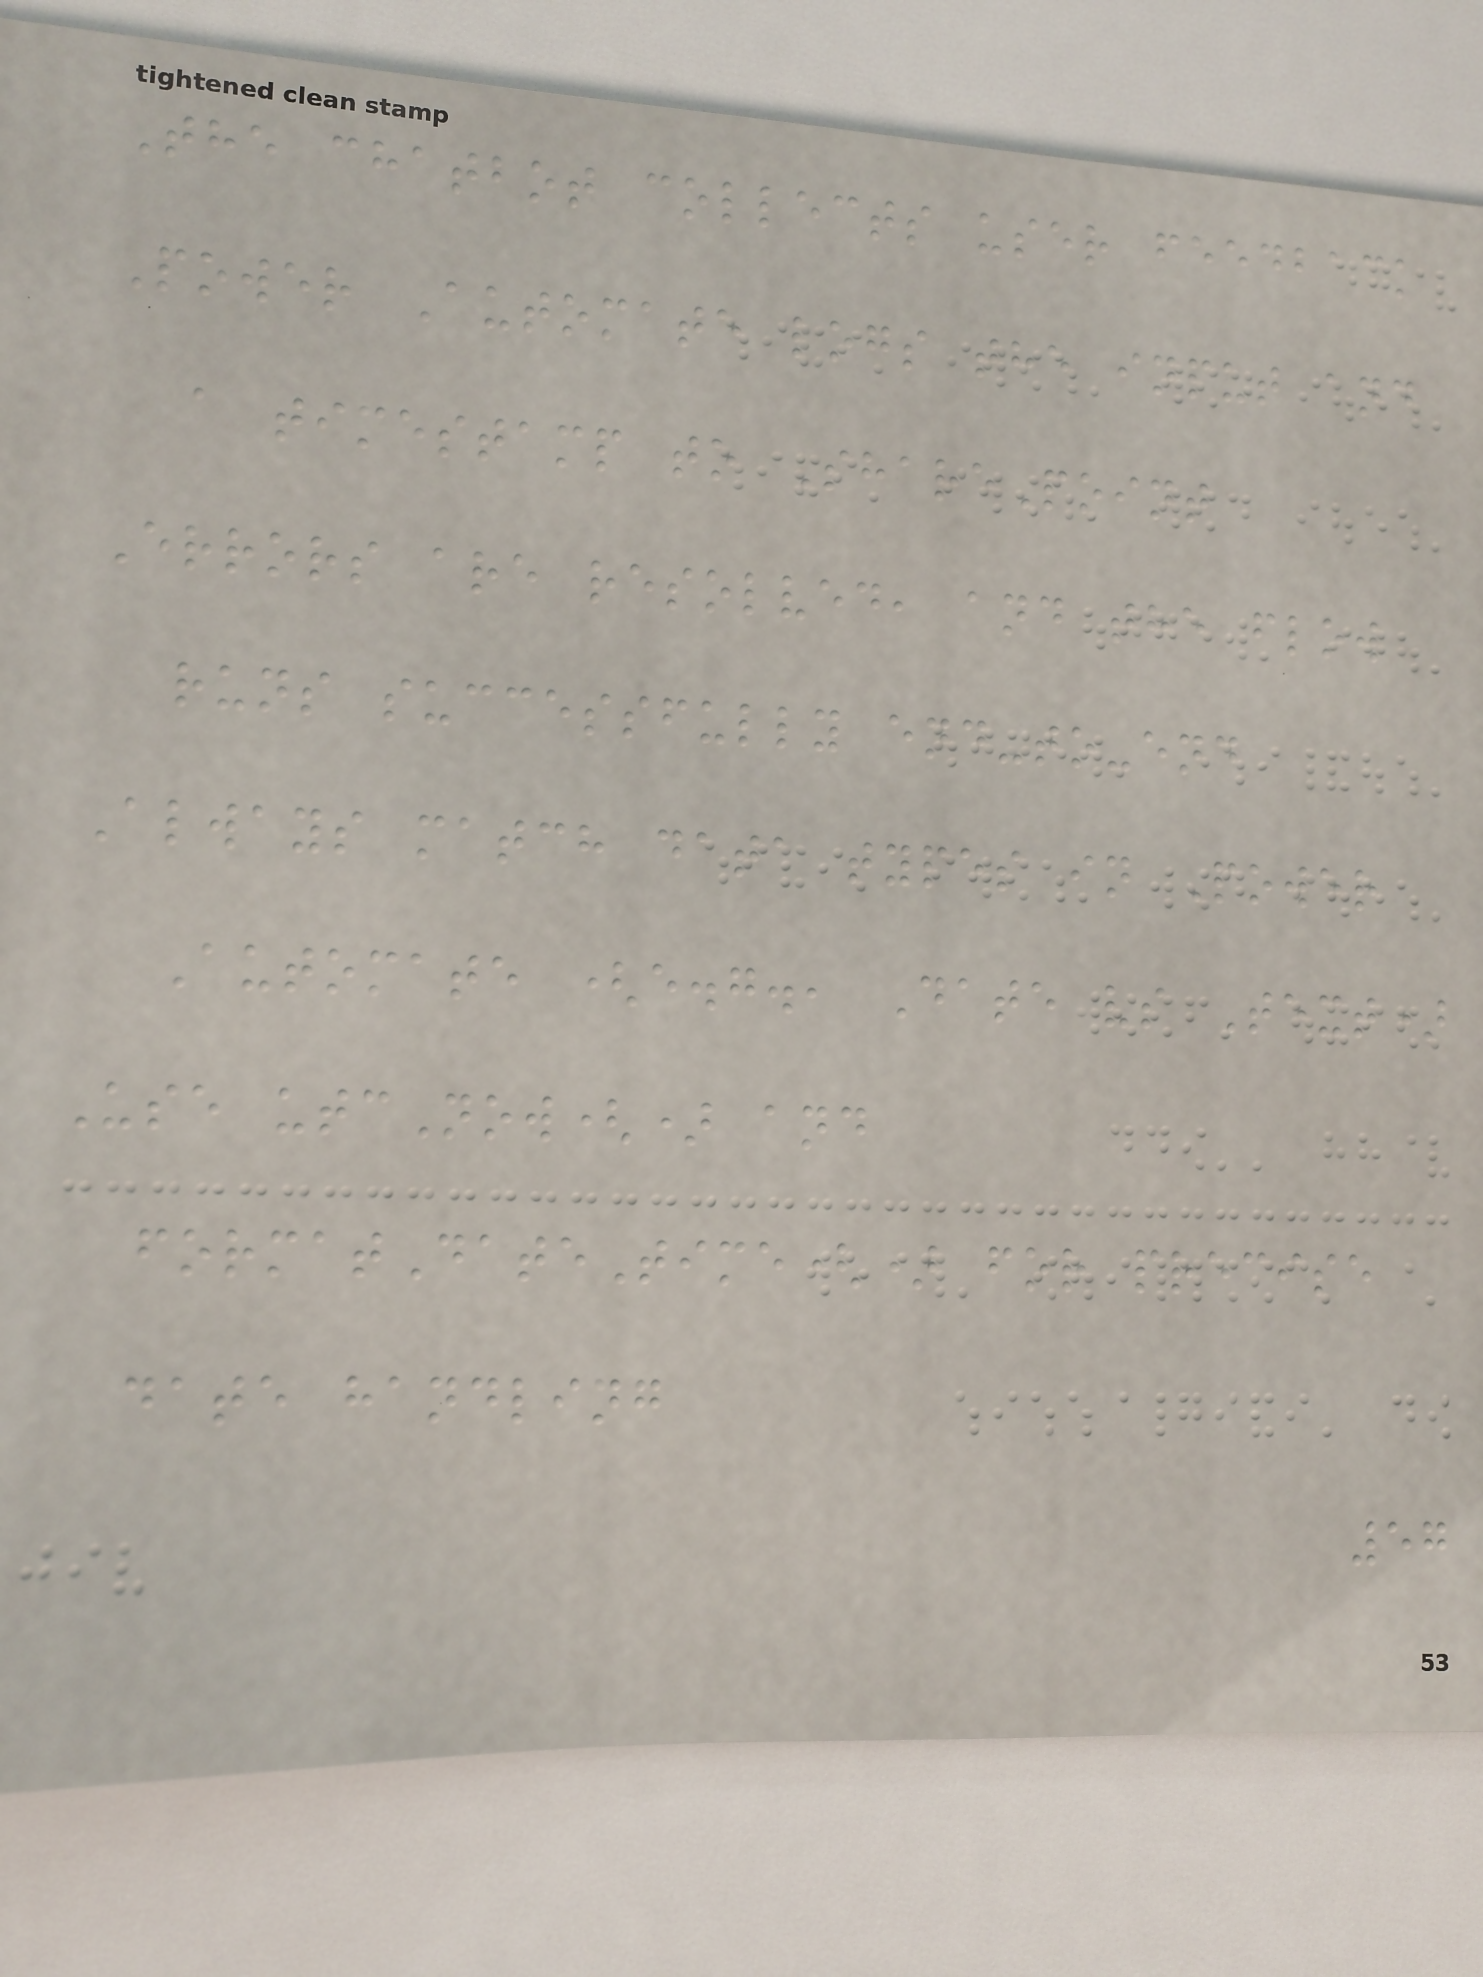The chatbot collects user feedback
Power Automate logs the input and
a timestamp to SharePoint
Errors are resolved, and the flow
runs successfully end-to-end
Always match data types in Power
Automate (e.g., Date vs Text)
Use utcNow() and
formatDateTime() for precise
date handling
57
